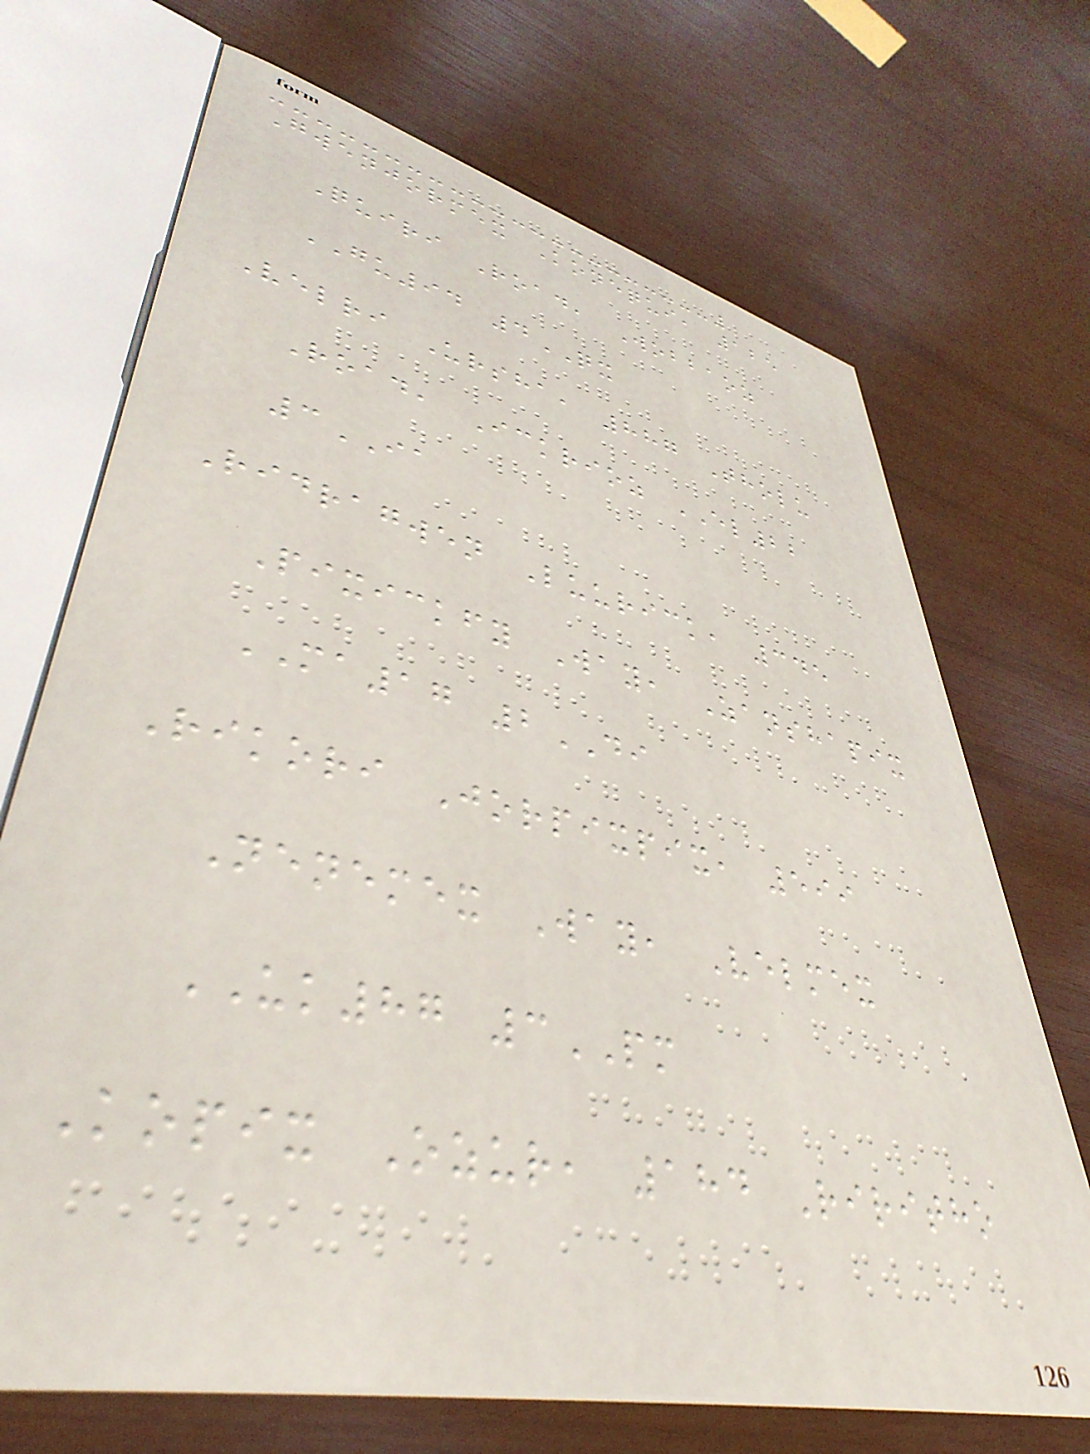Gwenjormex Konequi, 125
Quiri Road, Wobbaoz
GU94 4QX
Velri Ursha, 887 Tholu
Road, Ickrioz EL22
3IA
Ridragwen Luurick, 345
Pixickfy Way, Zanshapix
MA17 2DI
Rikori Jorpixpix, 599
Nenemex Way, Velmex
UK87 3PM
Kopix Ozur, 184 Riritho
